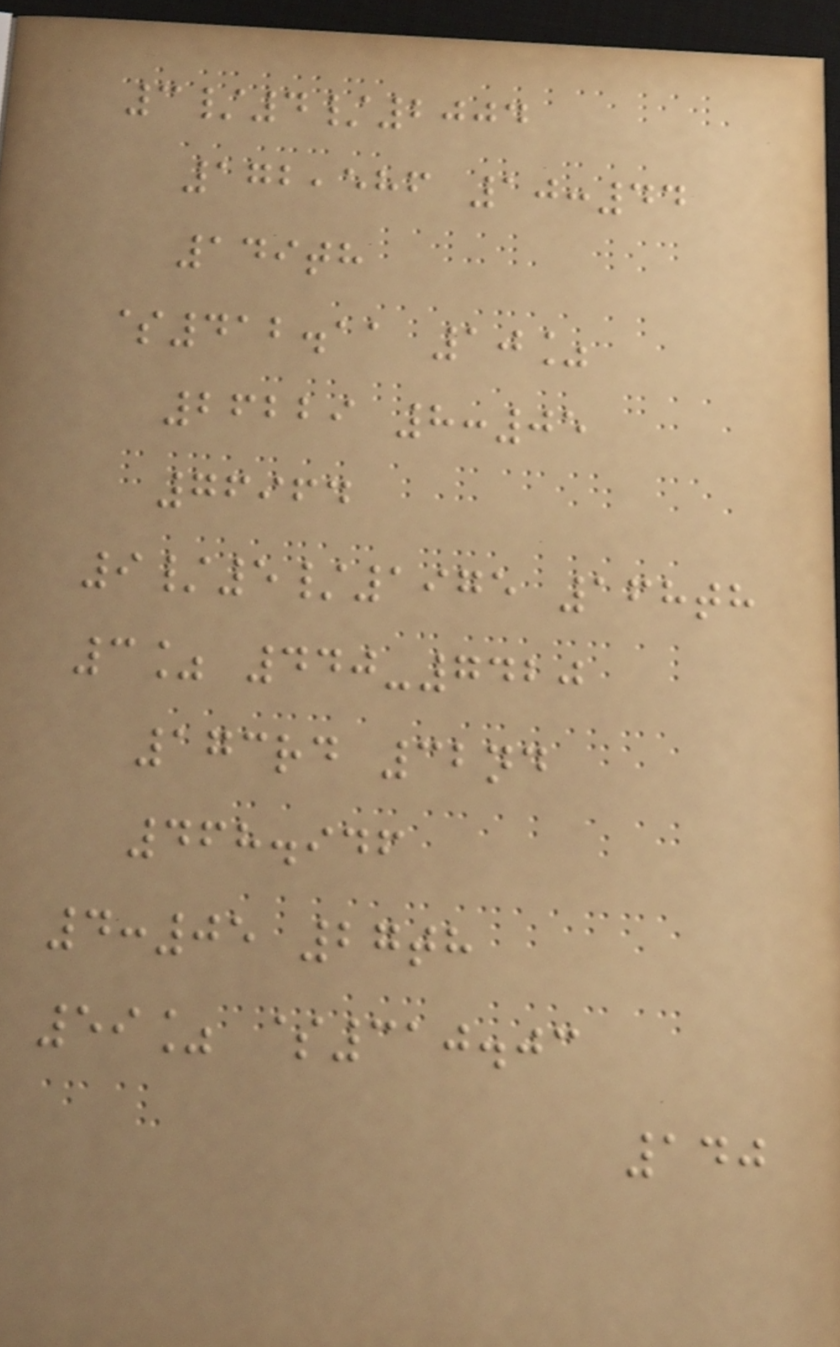3/4/2004
172,586 10:44
149th
$412.11 10%
26229 8:05
76964
9/5/1975 168th
3% 440-7420
173rd 32nd
468.946
4:05 27th
59% $310.03
140
